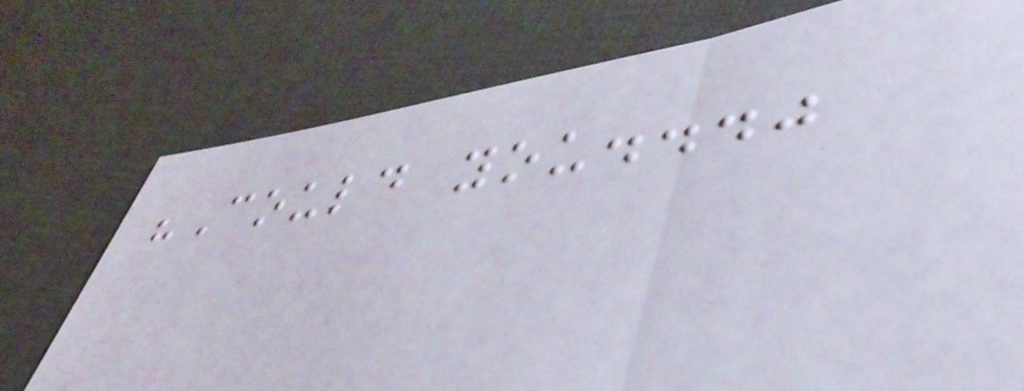"Could you..."
